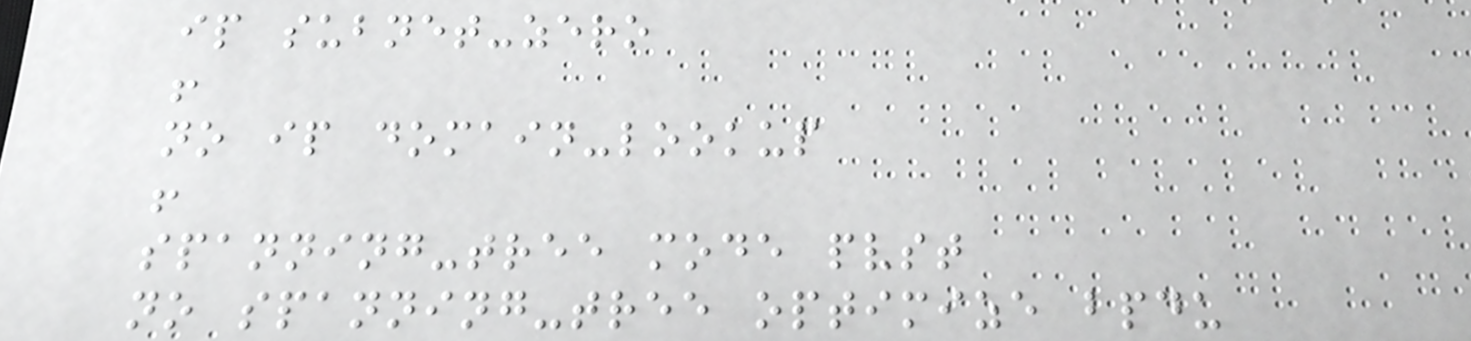ip subnet-zero
!
no ip domain-lookup
!
spanning-tree mode pvst
no spanning-tree optimize bpdu
